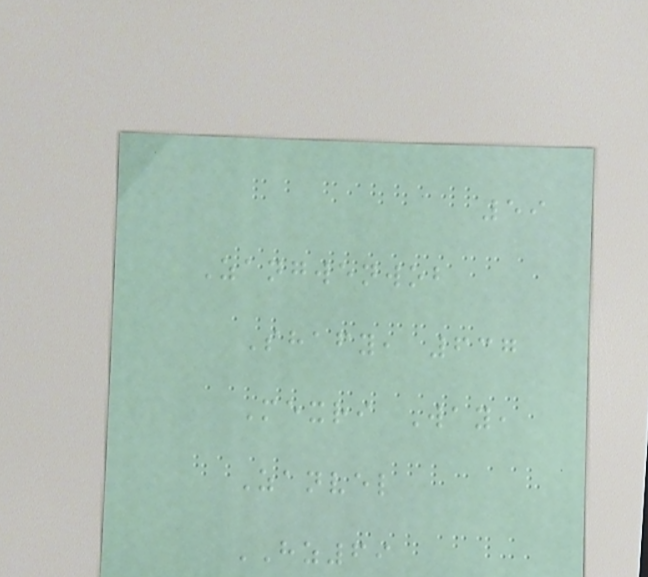59
Zangwenwob
Shafy, 637
Mexri Way,
Zanvel
HZ69
